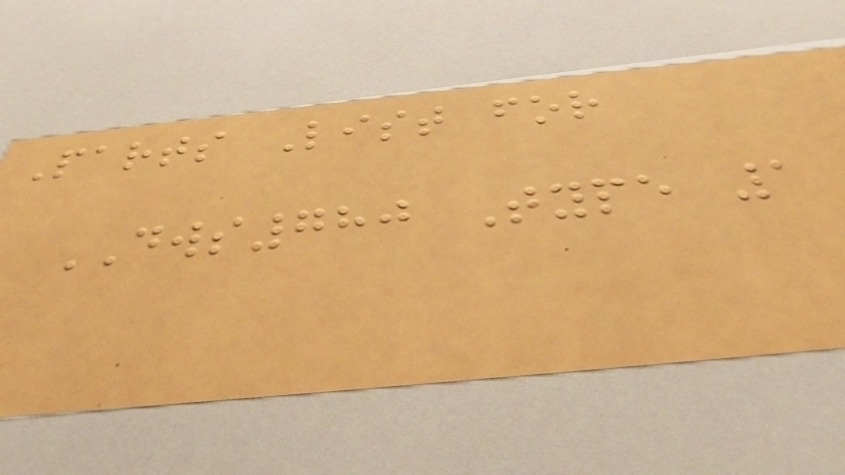Parts List for
DWS780 Type 1
